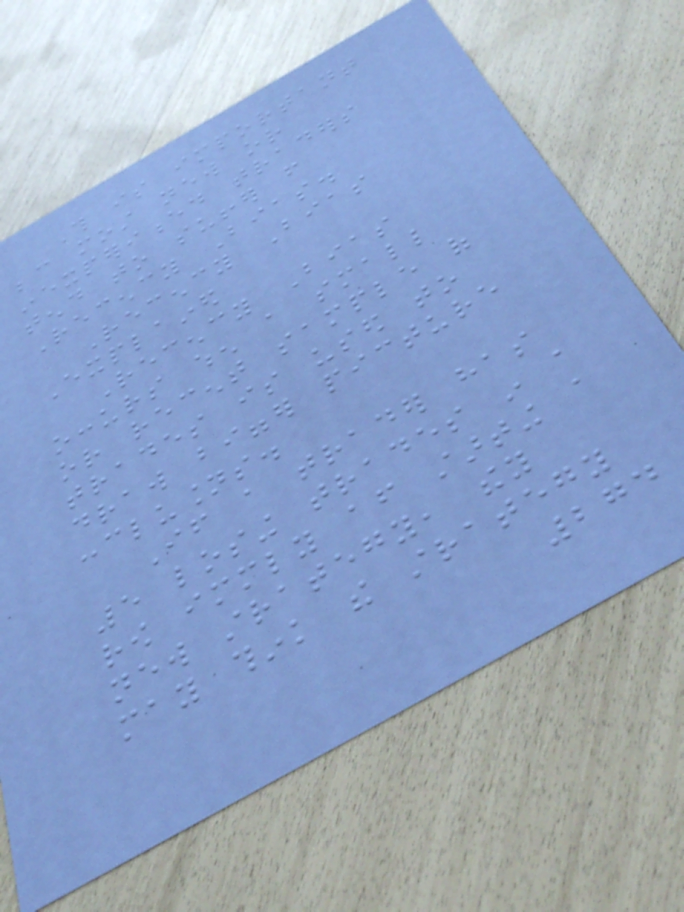This is important
because most new or
inexperienced traders
tend to suffer from
Recency Bias.
Recency Bias
Explained
Recency Bias
occurs when a small
or recent sample of
trades is used to
draw bigger picture
conclusions.
If a trader has
5 losing trades in a
row immediately after starting a
new strategy, they
may think the strategy
274
